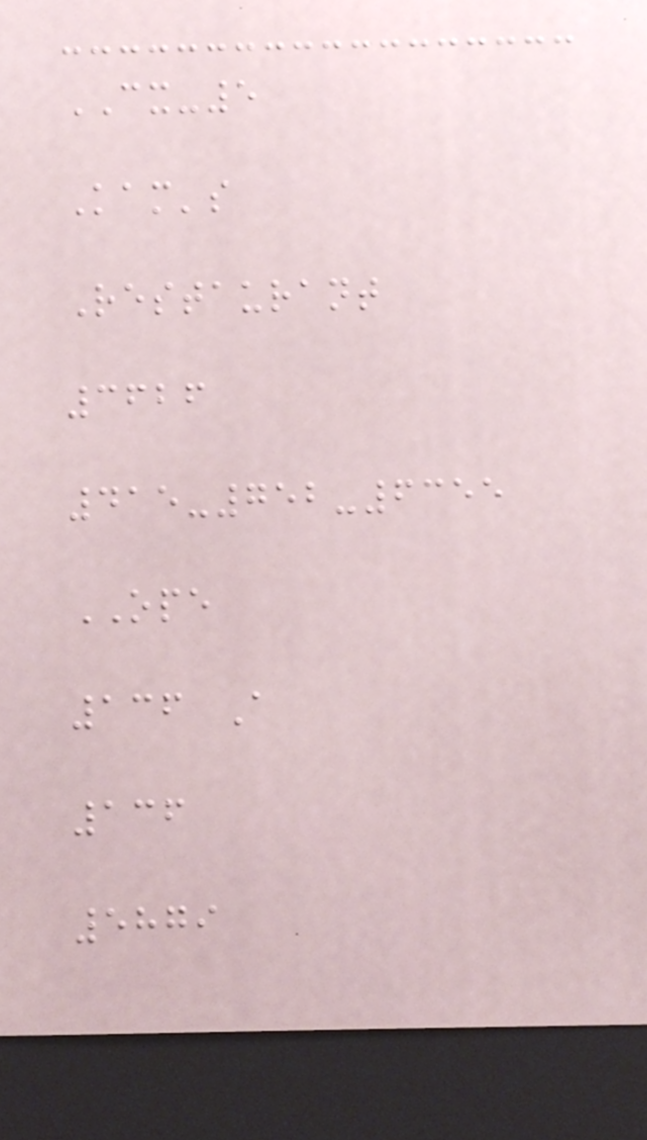CX-5
Kam's
Restaurant
3626
415-752-6355
OPE
136 A
136
5879
